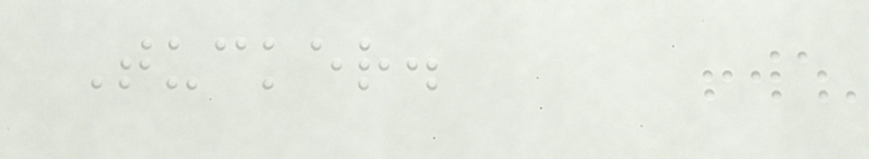Tucker.
